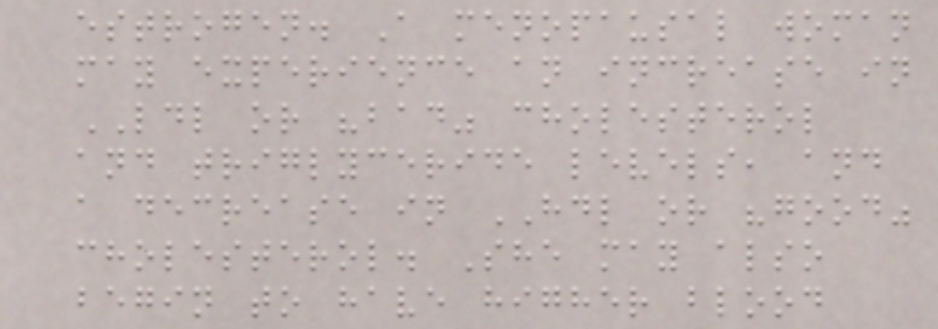estrogen. A menopausal woman
may experience an increase in
LDL or "bad" cholesterol
and triglyceride levels, and
a decrease in HDL or "good"
cholesterol. She may also
begin to have higher blood
